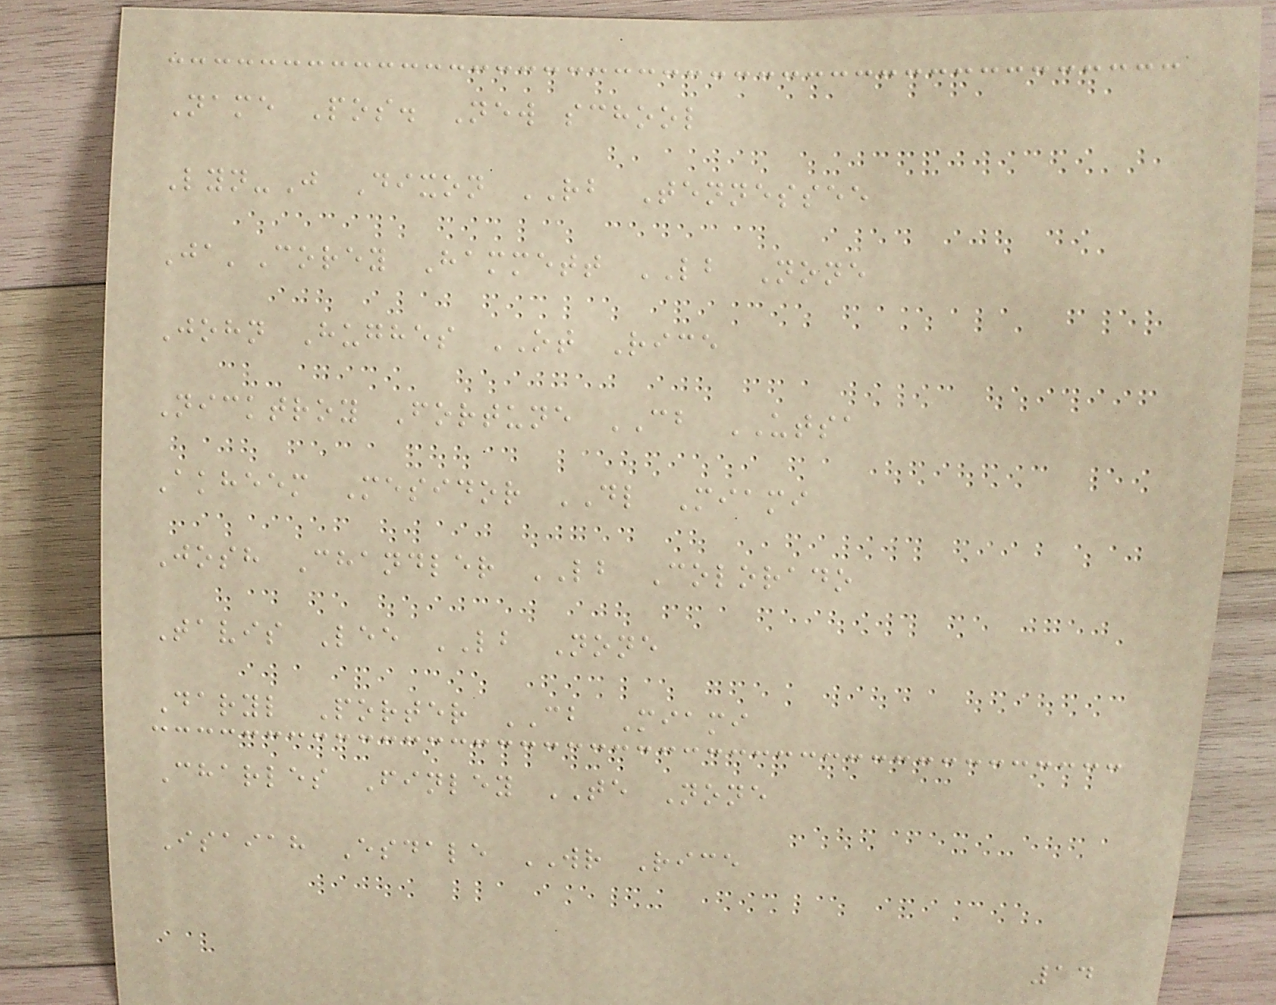Name Pos. New school
Lyn-J Dixon RB Tennessee
Ja'Corey Hammett LB None
John Hughes OT Rice
Nicktroy Fortune CB UTSA
Akheem Mesidor DL Miami
Josh Chandler LB Colorado
Tavis Lee LB None
Daryl Porter CB Miami
Charles Finley TE None
Isaiah Esdale WR Rice
14
